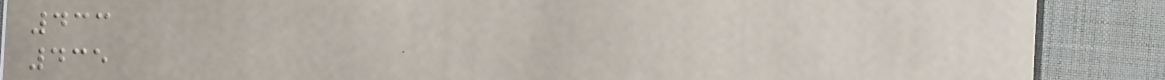433
435
